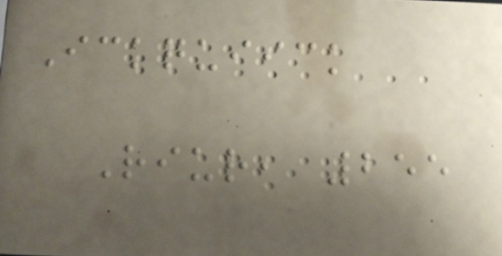Ickquiick
Riur, 255
